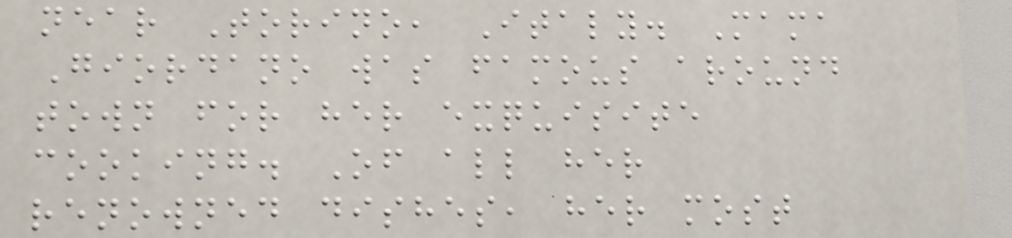near Torino, Italy. Mama
Giordano was famous around
town for her exquisite
cooking. Of all her
renowned dishes, her most
